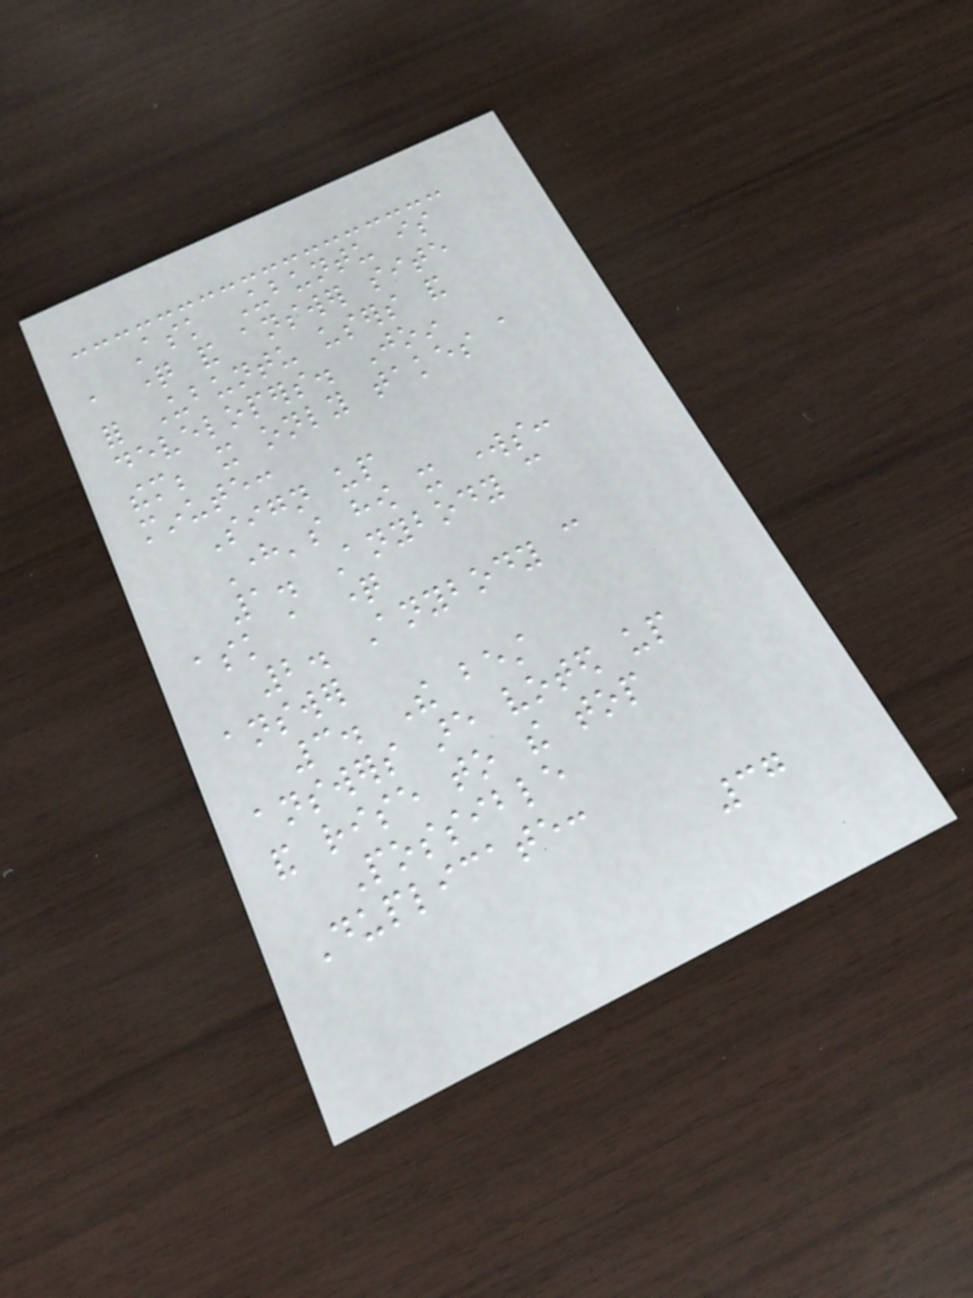Ask Ubuntu is
a question and answer site
for Ubuntu users and
developers. Join
them; it only takes a
minute:
Sign up
Here's how it works:
1. Anybody can
ask a question
2. Anybody can
answer
3. The best
answers are voted up
and rise to the top
Possible
Duplicate:
37
